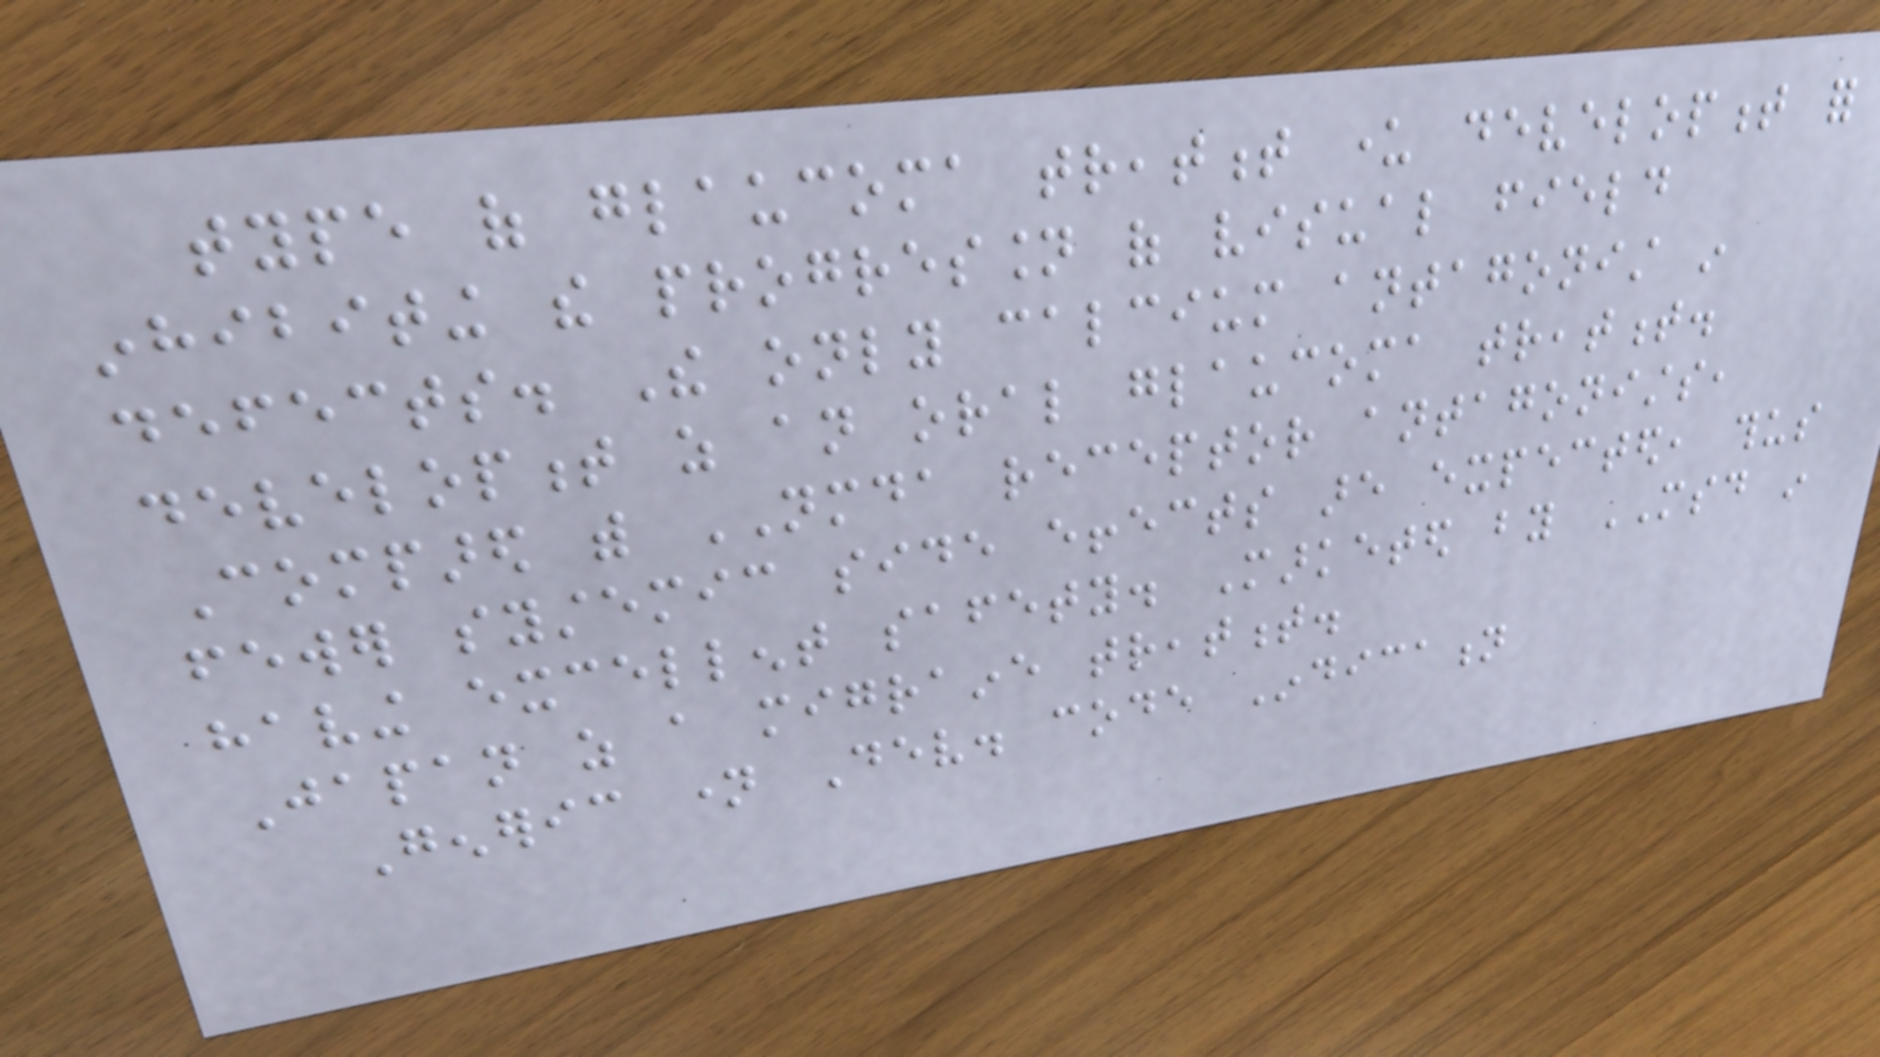type of glaucoma treatment under development for
inhibiting the progression of visual field
defects. The only calcium antagonist in
development as an oral glaucoma treatment.
Compared with NMDA receptor antagonists,
fewer systemic side effects are expected, thus
having excellent safety. Marketed by MSD in
Japan as a migraine treatment.
Generic name Dev. code Indication
